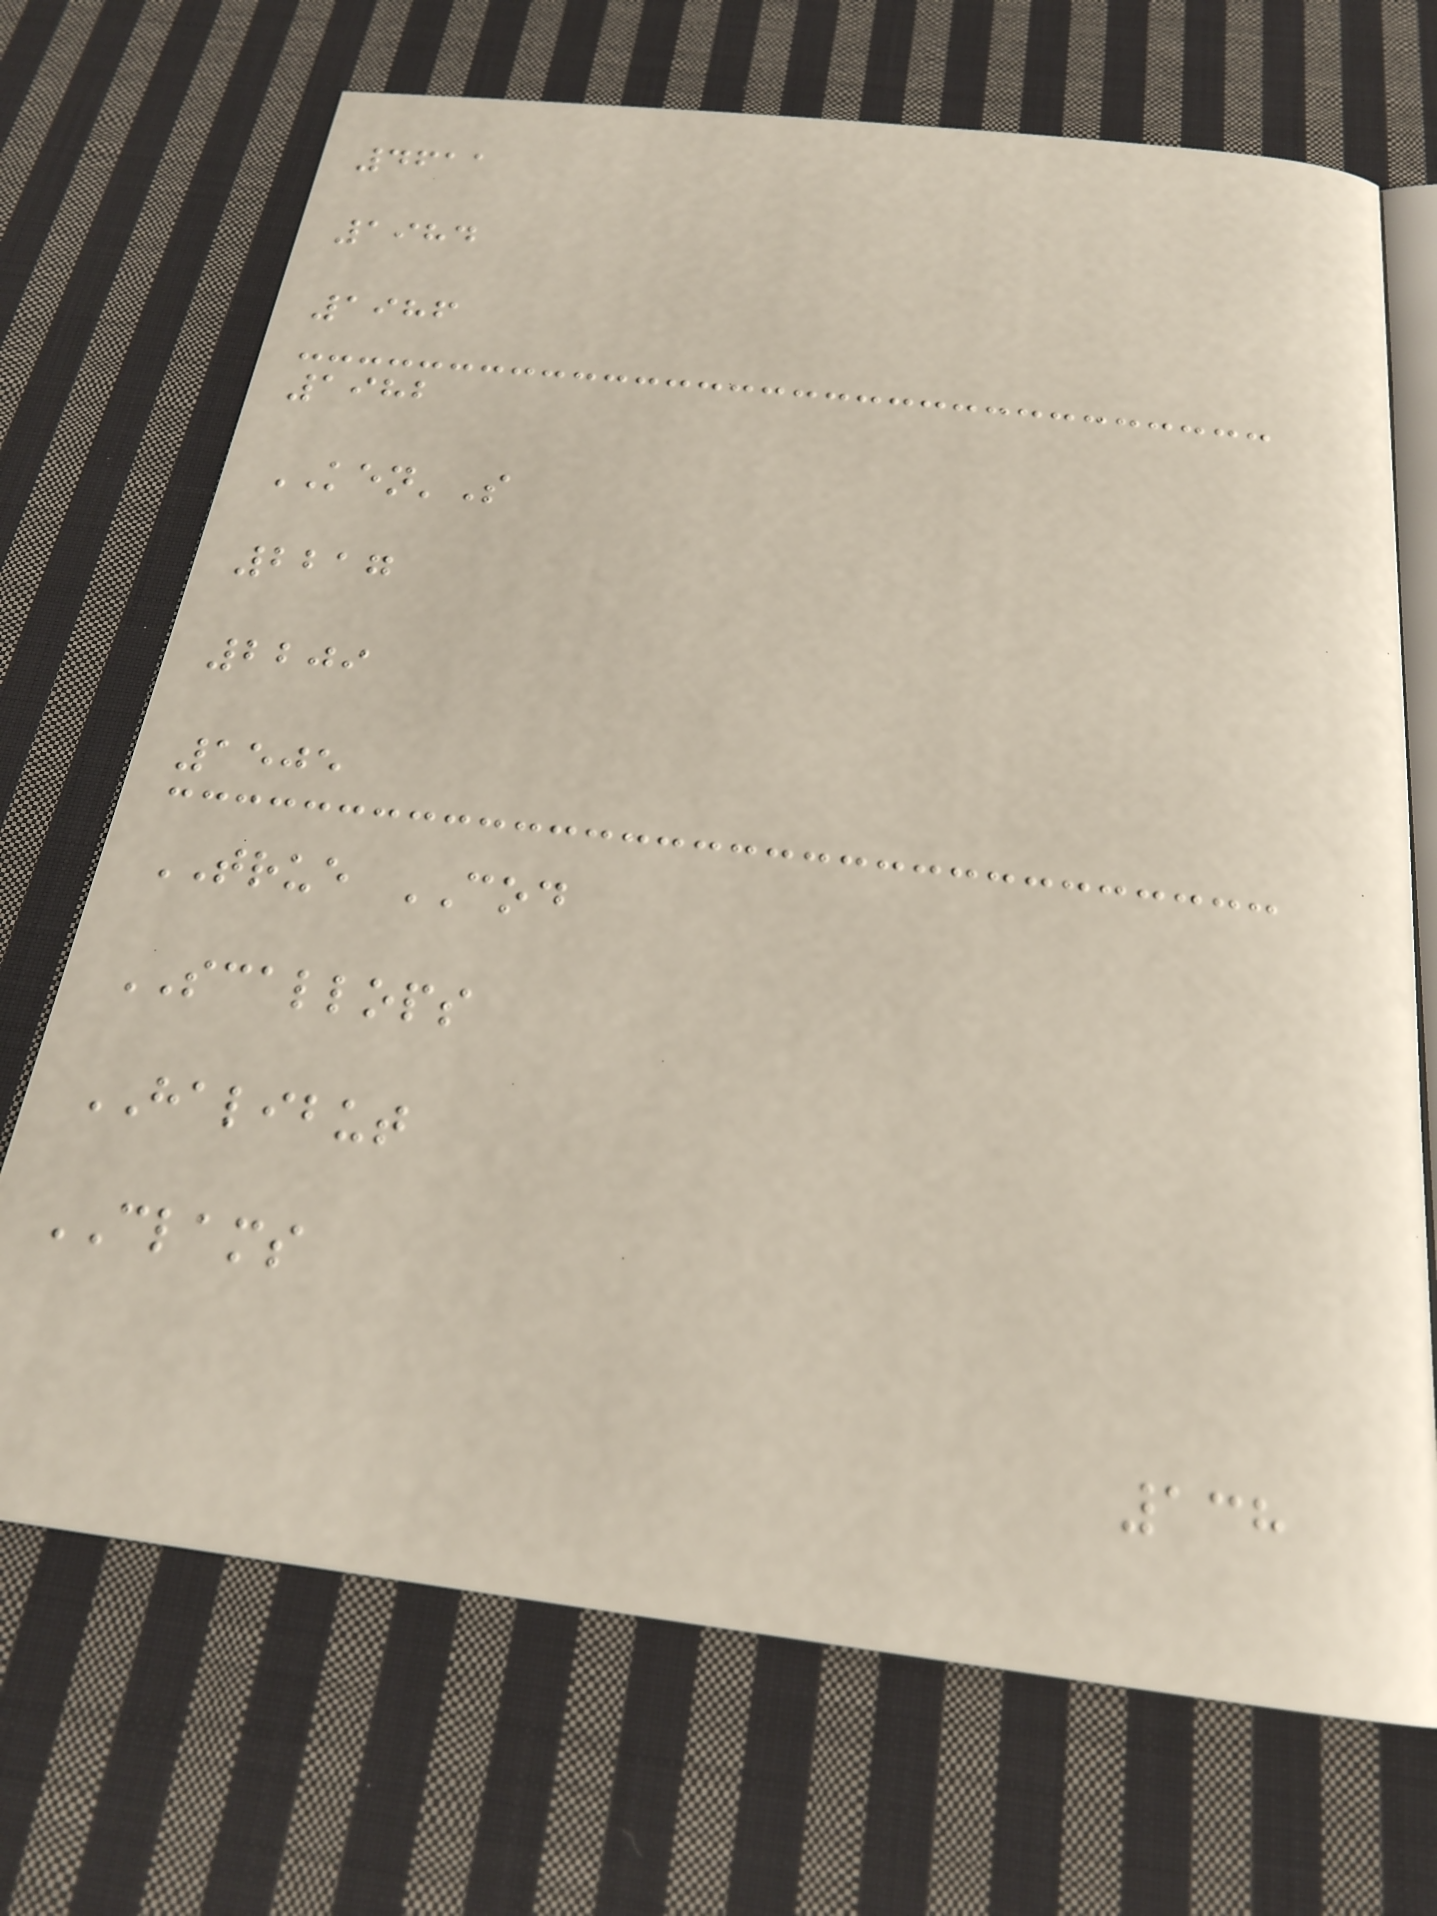4611
1984
1986
1982
KEN'S
2217
2209
1505
TRUE COD
SCALLOPS
HALIBUT
CLAMS
138
